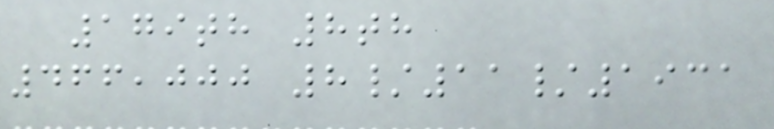179th 8th
466,000 8/11/1931
